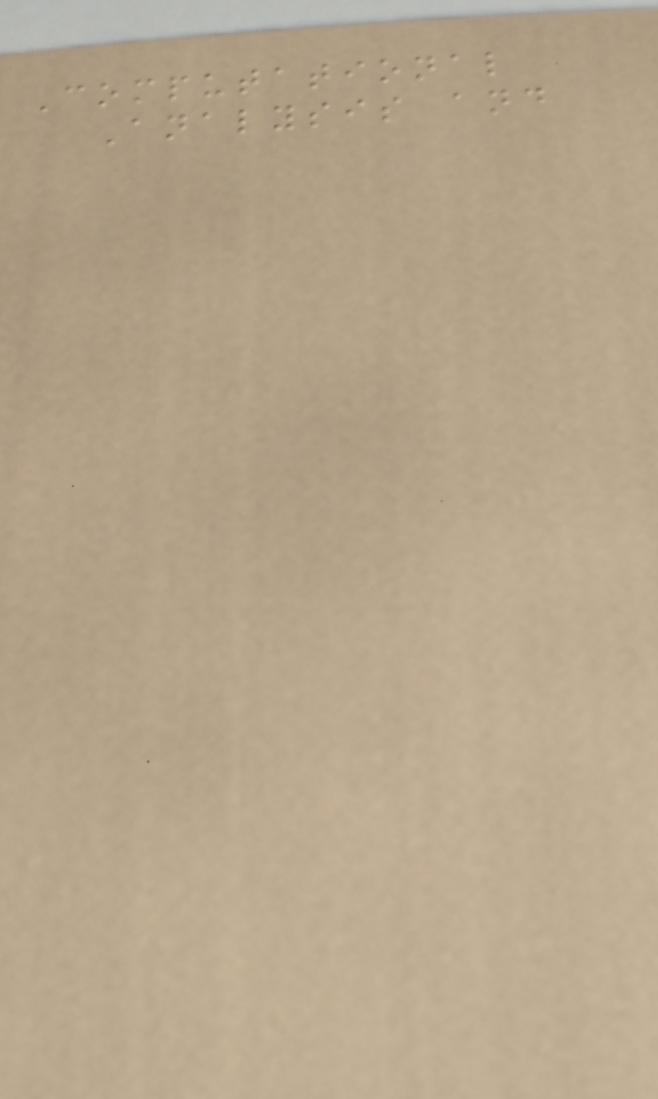Computational
Analysis and
